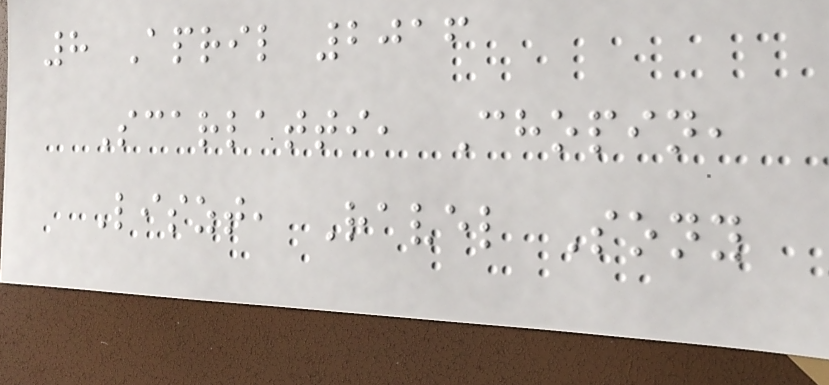8 April 2016
Scarlatti, Chopin,
Liszt, Ravel Sony
